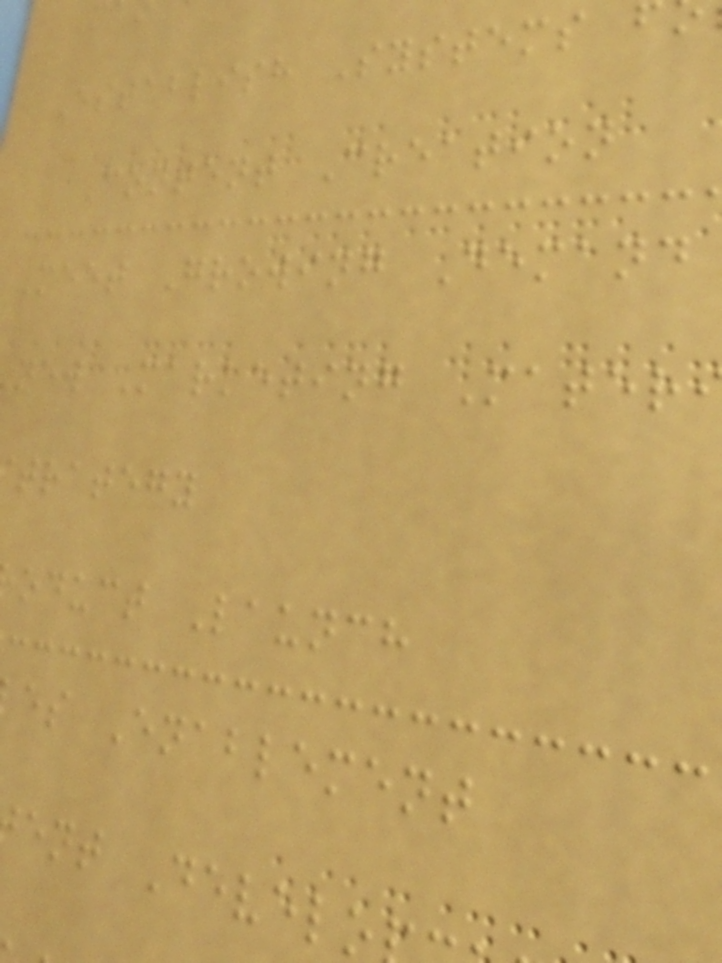Establish Systems
Content Creation
Meet Growing Demand
new Marketing Mater
trategy
oduct Launch
es Enablement
ent Develo
